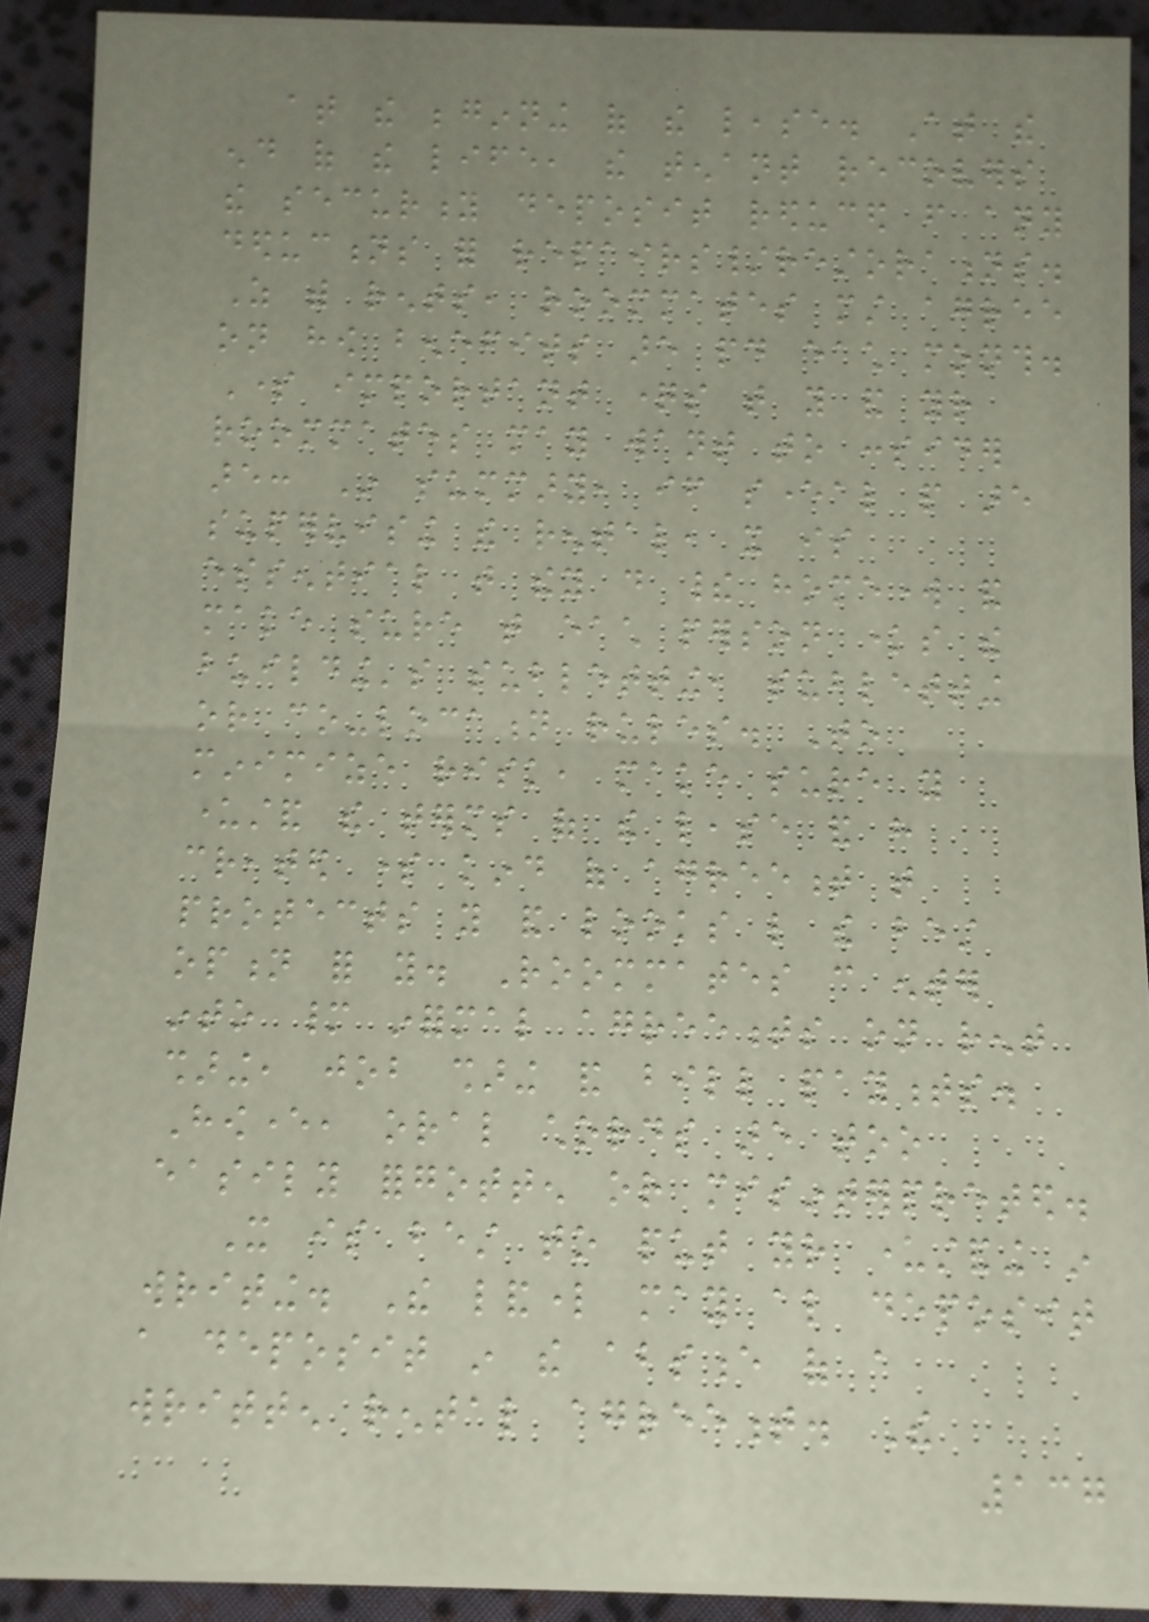at the beginning of the lease. At the
end of the life, the tenant recovers
the security deposit reduced from any
deductions for repairs/restorations.
As with rents, roommates must agree
on how benefits are paid each month.
Some important questions that you and your
roommates may want to consider
are: In summary, if several people are
supervising the rental, it is
essential that they do their homework and
make sure that each person knows the
building's subletting, subletting
or co-location rules. To
minimize risk, make sure you
understand the terms of the lease and have
created some kind of agreement that
protects you and looks like the best
option for you. Roommates can enter
into many informal agreements on rent
sharing, job sharing and bill payments.
However, oral chords are too
easily forgotten or misinterpreted.
It is best to put your understanding in
writing. The landlord may also deposit
a deposit in the absence of a
written rental agreement. The
137
